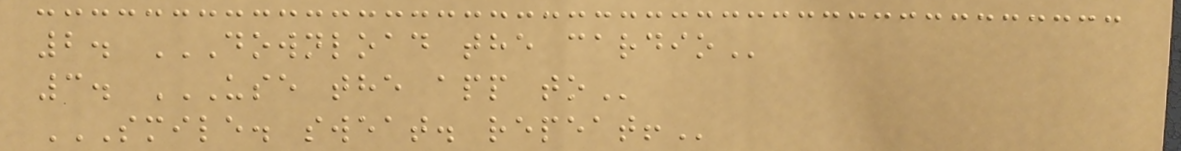2. DOWNLOAD THE CARDIO
3. USE THE APP TO
SMILE. SWEAT. REPEAT!
